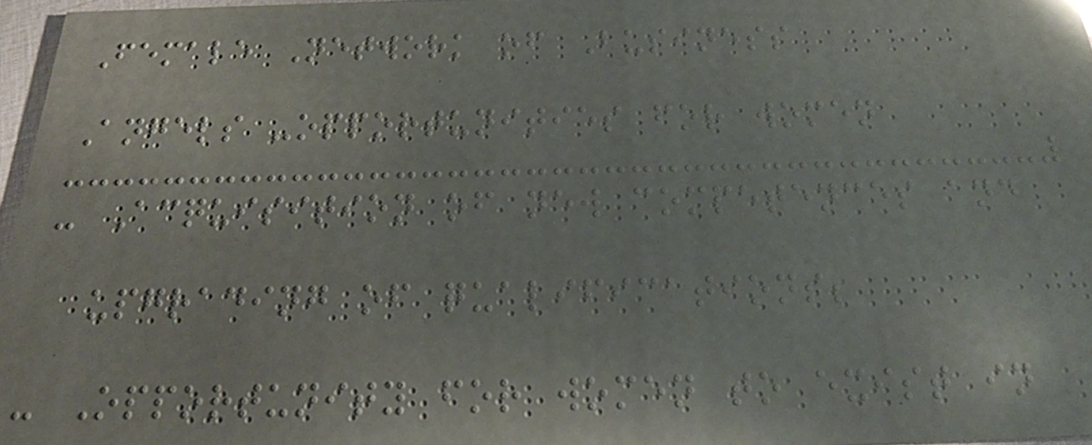Female Network of Business
Angels -opportunities for women
- Acquisition of new competences and
upgrading of qualifications;
- Opportunity for women to exist in
